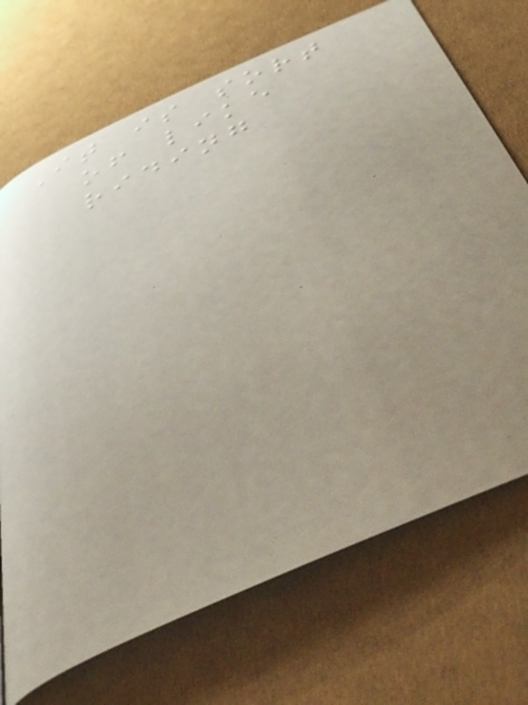It is sort
of like
riding
